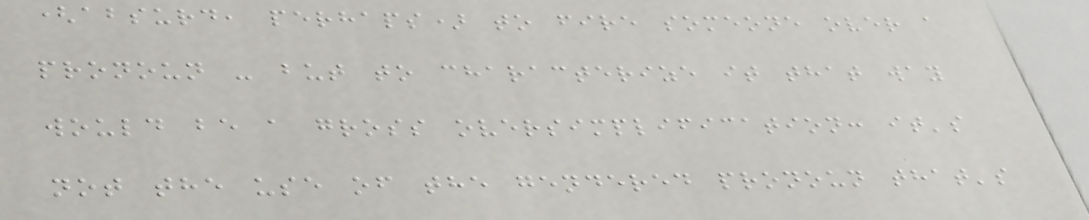(absurd, perhaps) to fire someone over a
pronoun - but to characterize it that way
would be a gross oversimplification: it's
not the use of the gendered pronoun that's
